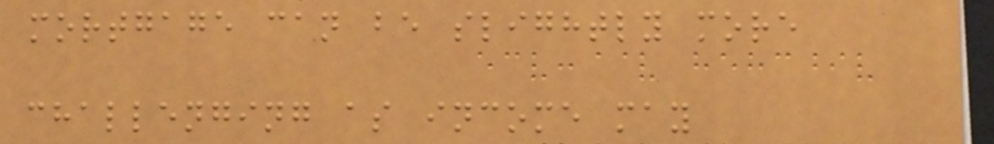mortgage can be slightly more
challenging as income may
